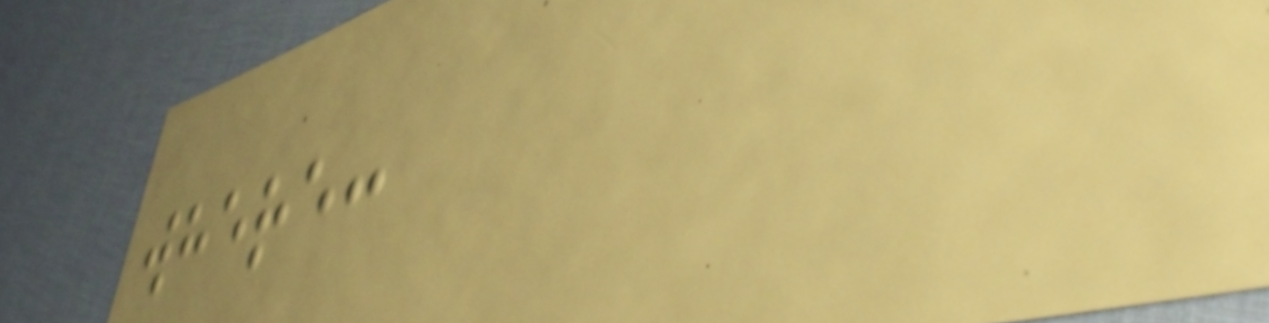where:
